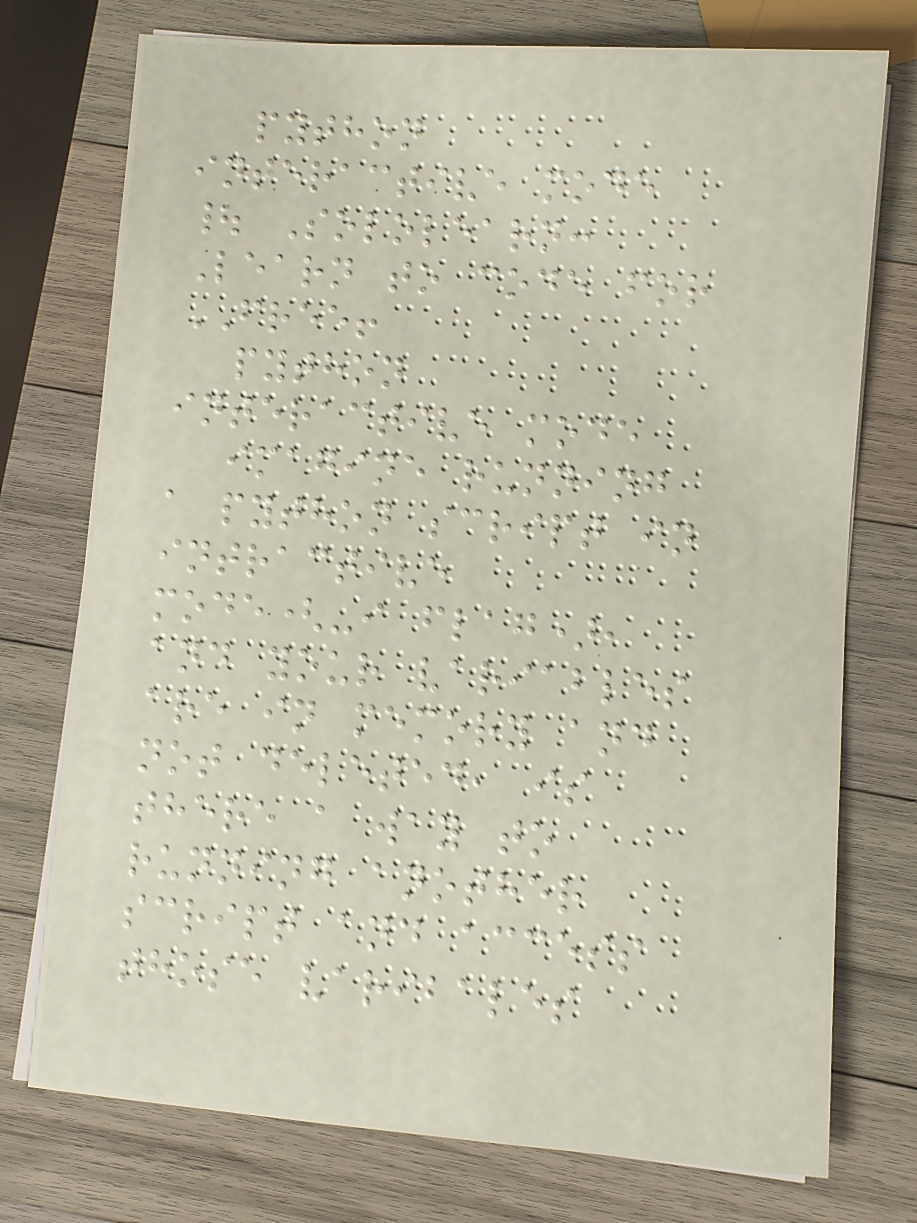python
interactive mode
| Sololearn:
Learn to code for
FREE!
python
interactive mode
imagine running
a python script in
intractive
mode(-i flag),
and your variables
are in memory and
not deleted, is
there a way to
running another
script and access
those varibales
